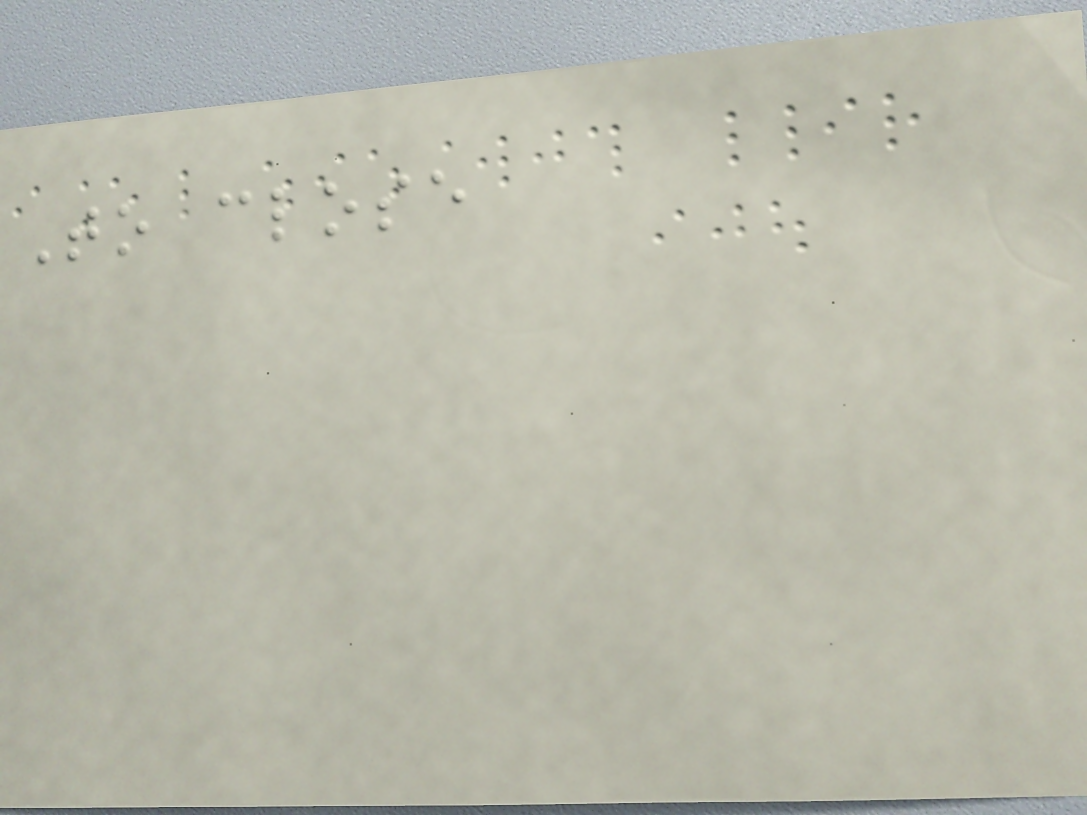To close
